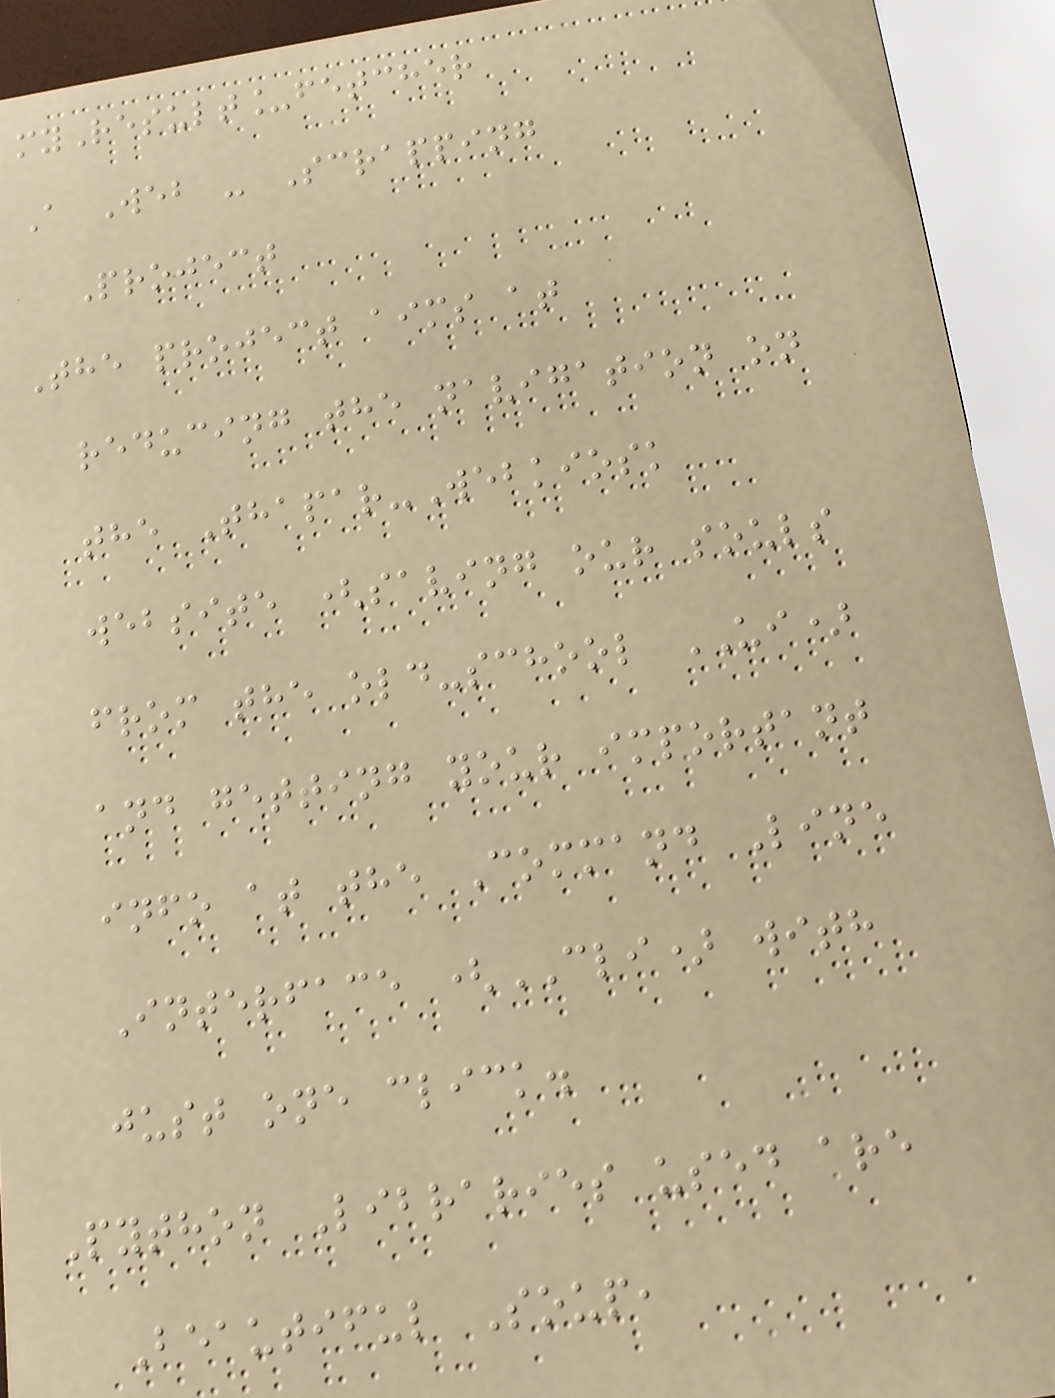myResult_fetcher
A Web - Scrapping
Project
The project aims at
reducing the navigation on
the Thapar-Webkiosk
website (saving our souls
from the old-school UI)
and getting your important
info at the Command Line
Interface (CLI) with
just one click.
Python Libraries used are
Beautiful Soup,
